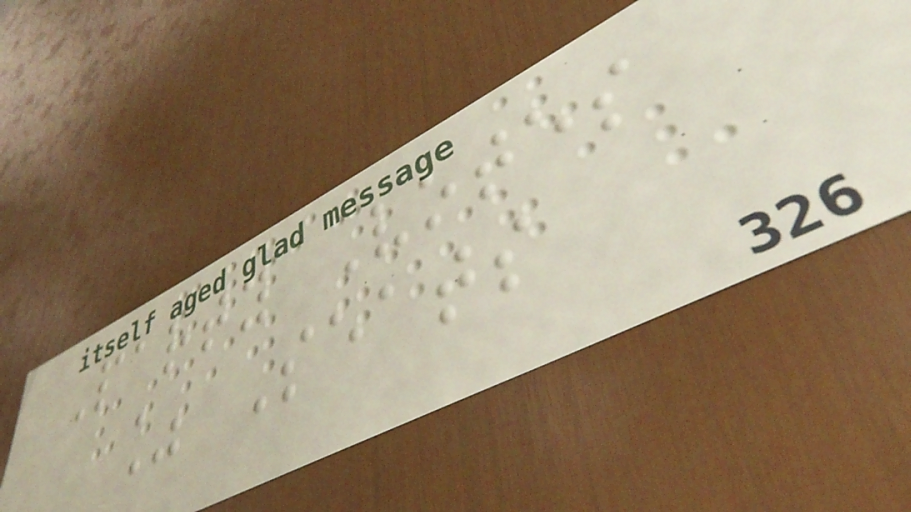Party Votes
% Seats
